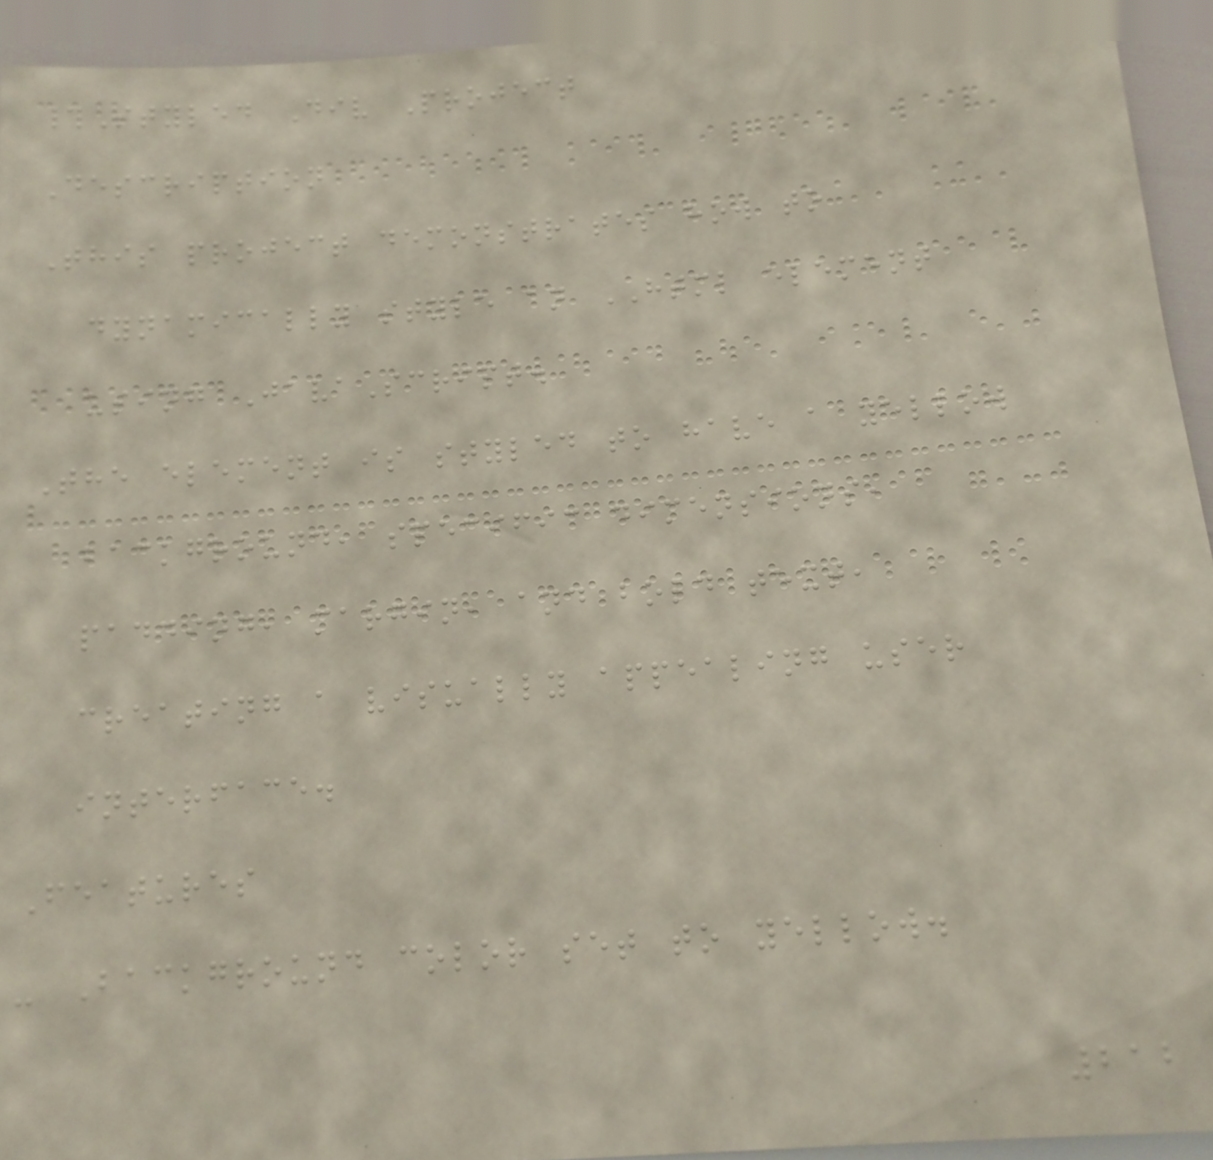#Styled Div Project
Description
This project demonstrates how to
dynamically style an HTML element
using JavaScript.
The element is styled to have a yellow
background, specific dimensions,
padding, margin, and bold text,
creating a visually appealing user
interface.
Features
- Background color set to yellow.
212
